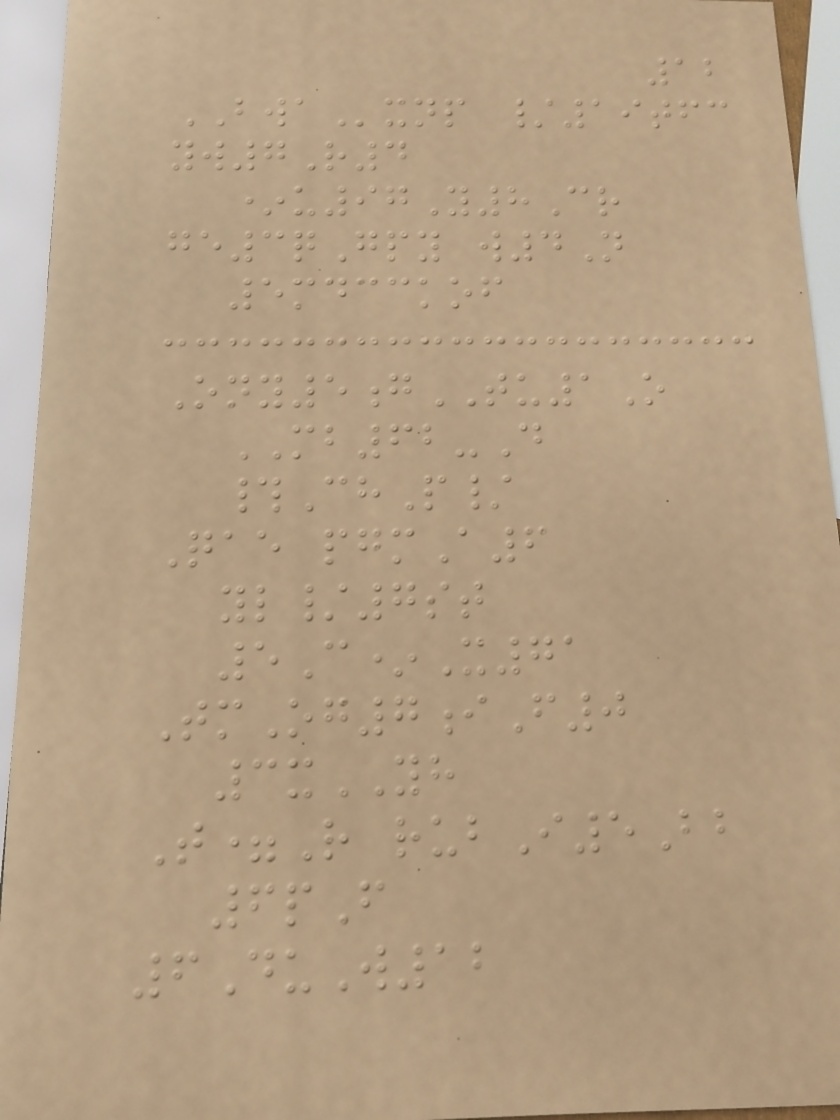12
BWAxnp /19tfc
yw7R4
*u97Y8Cr
ge3qGpy w4N
5mdcckof
Ony5gTU1O
MB62-D
#ChP/
Qae pgmA6
yl/7st
5C*X71
TmOg7iF0
3xYH
T=R rubI5Bb
6pF
6DuW12
